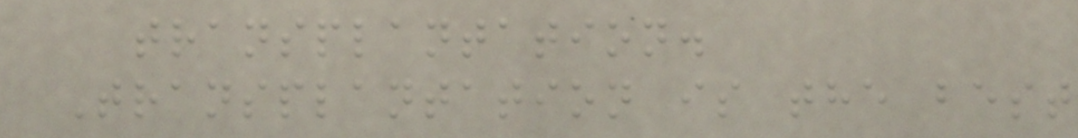transplantation.
Transplantation is the best
